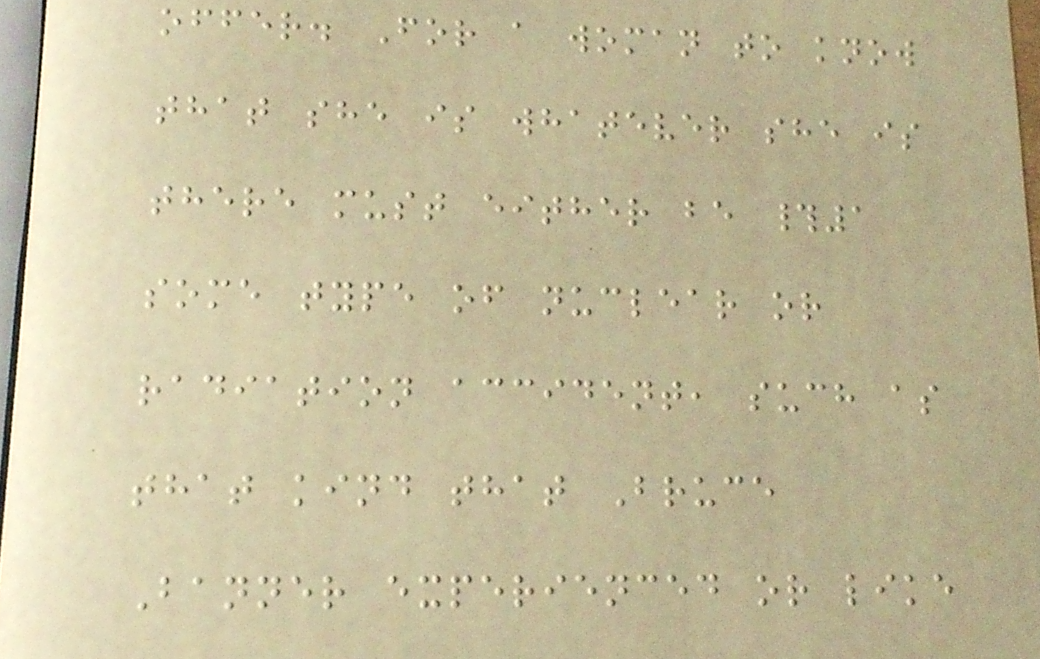offer. For a woman to know
that she is whatever she is
there must either be #1
some type of nuclear or
radiation accident, such as
that kind that Bruce
Banner experienced or like
